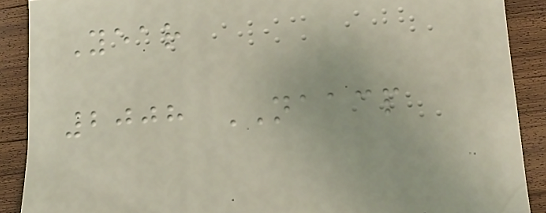Year
2008 NAACP
